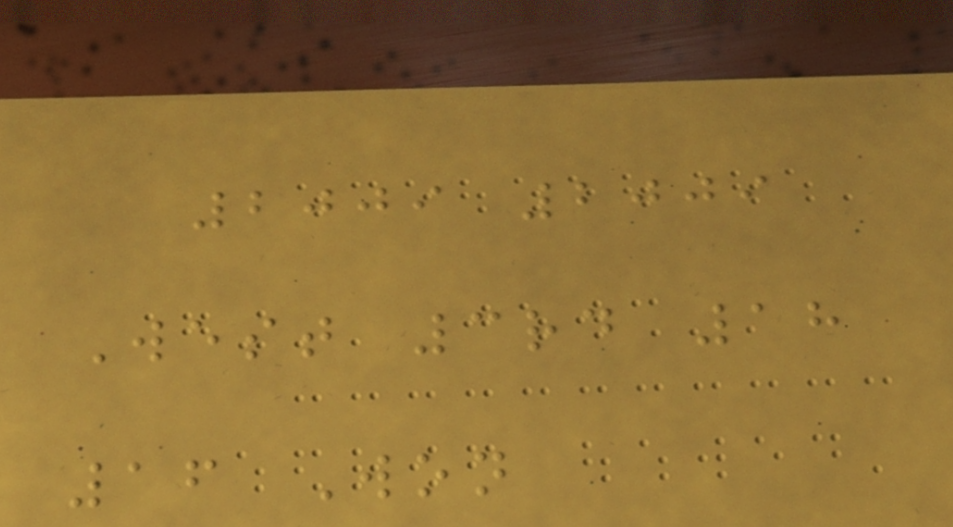2009 2009
West 3rd 18
16 Won
